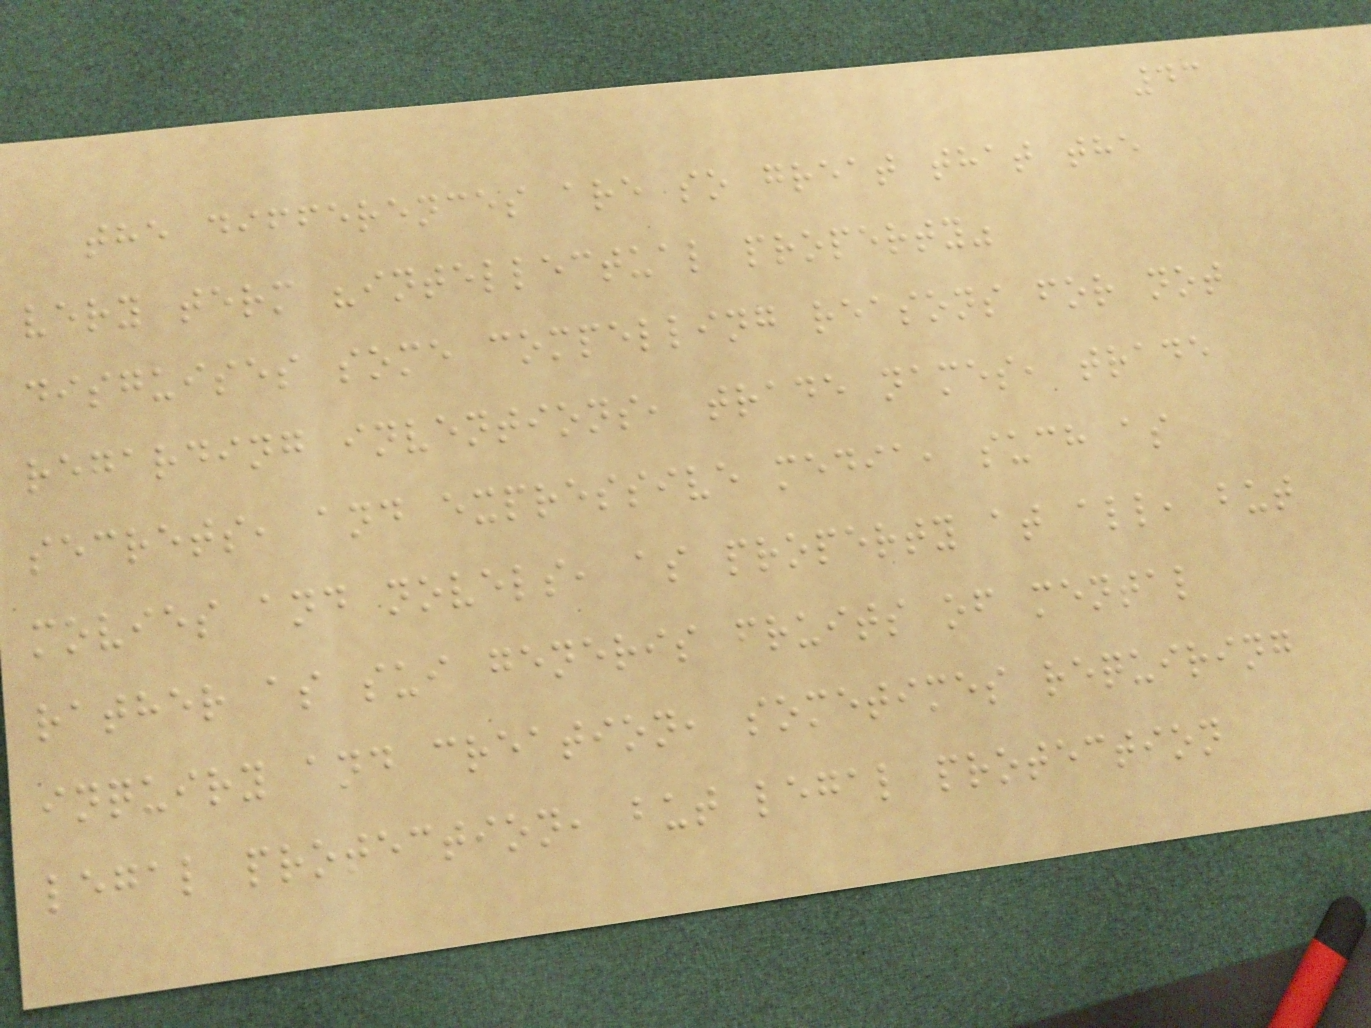43
the differences are so great that the
very term "intellectual property"
disguises some compelling reasons for not
regarding inventions, trade names, trade
secrets, and expressive media, such as
movies and novels, as property at all, but
rather as sui generis fruits of mental
inquiry and creation, sometimes requiring
legal protection, but legal protection
